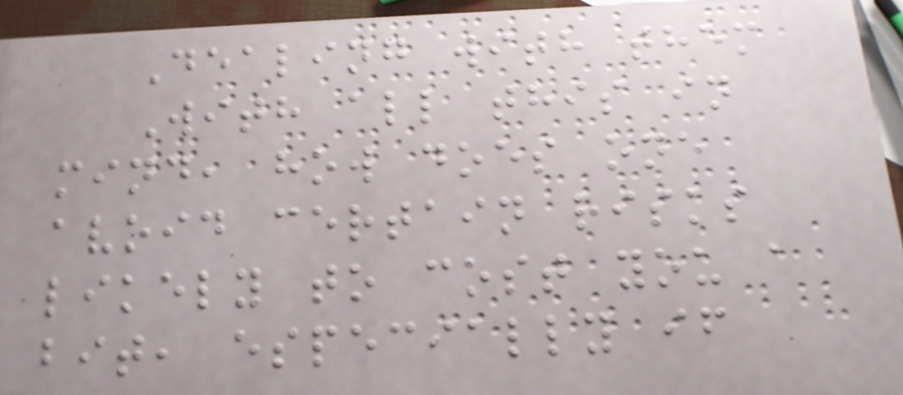Dealing with them
With all this in
mind, how does one
avoid certain risks
likely to cost you a
bit, especially if
